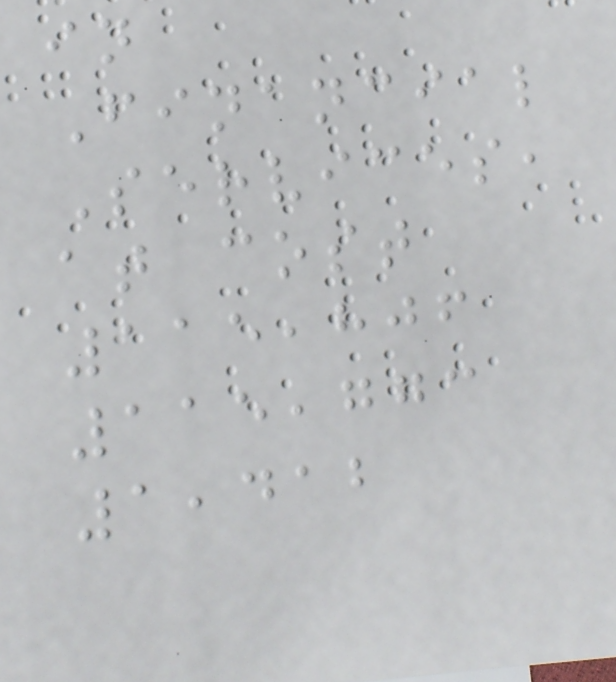in
Financial
Services,
at cost
115,806
115,773
1,412
